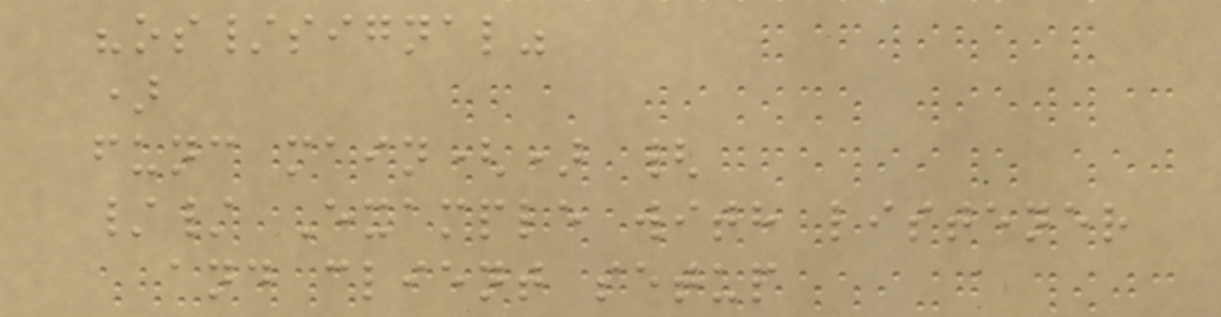"os/signal"
)
func main() {
// Example with listener
and client setup
